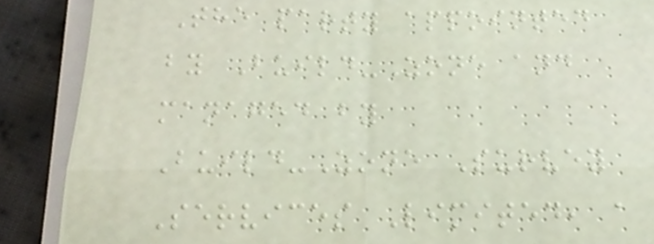The party appointed
by Build-Zone and
managed by
Build-Zone Survey
Services Limited, a
